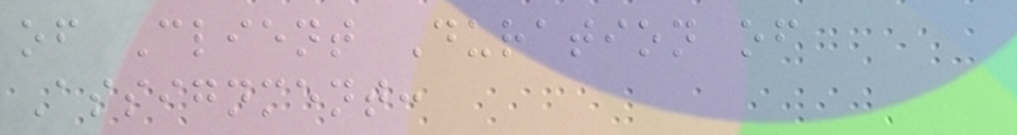of Client Duration of
Assignment:
